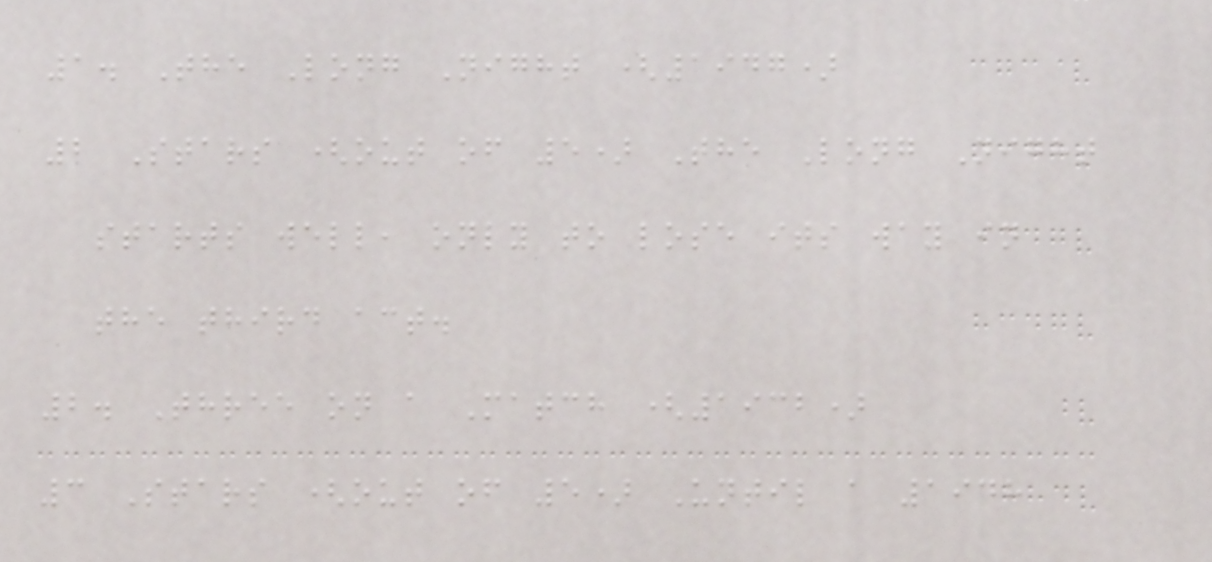1. The Long Night (1947)
2 Stars (out of 5) The Long Night
starts well, only to lose its way in
the third act.
2. Three on a Match (1932)
3 Stars (out of 5) Until a 1948
